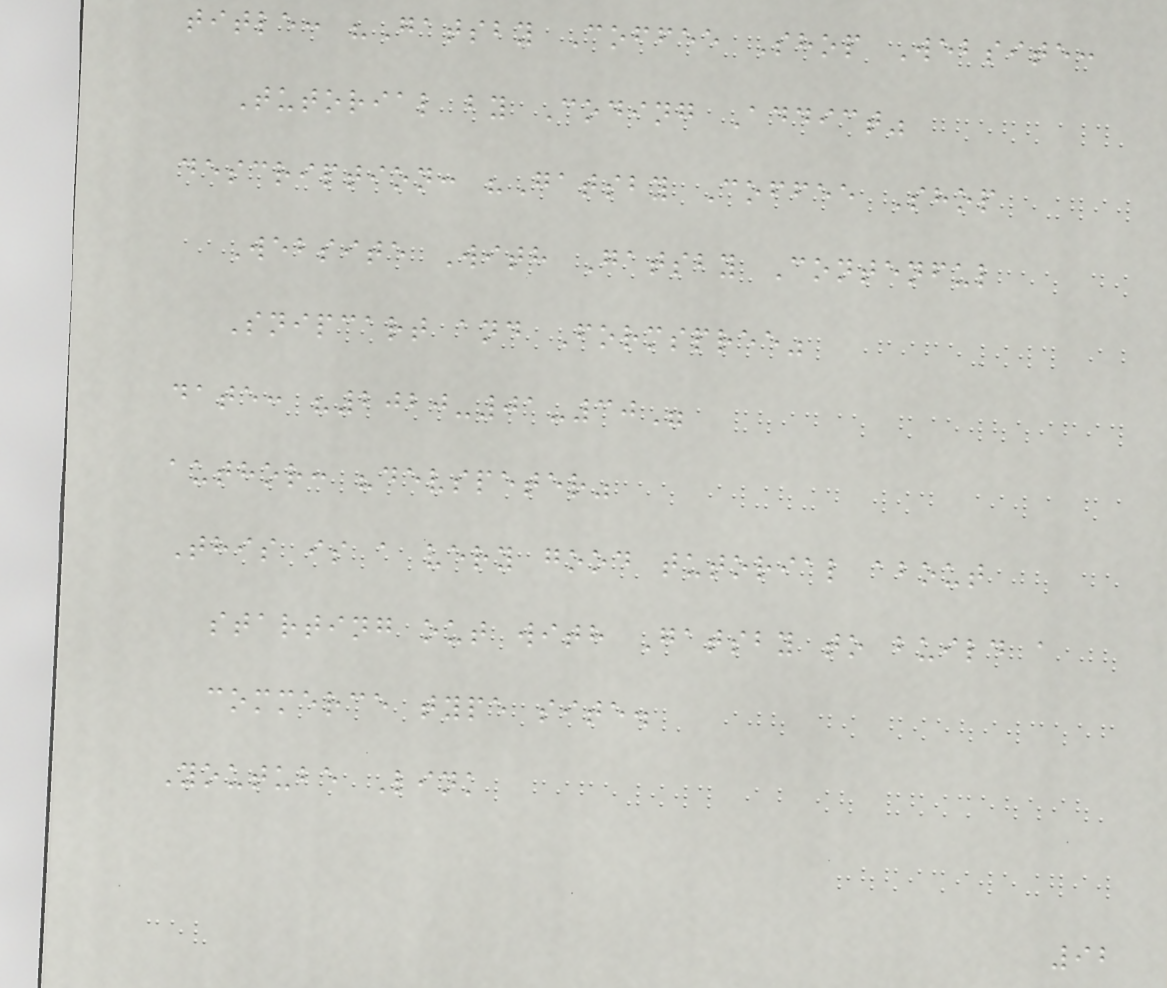title: "Gatsby Coffee Shop Website:
Tutorial by Coding Addict"
description: "Gatsby Coffee Shop
Website With Gatsby Contenful
Snipcart and Formspree"
date: "2020-01-30"
author: "devspeter"
This is a very good tutorial about
starting out with Gatsby to build a
commerce type site.
Youtube Link
92
